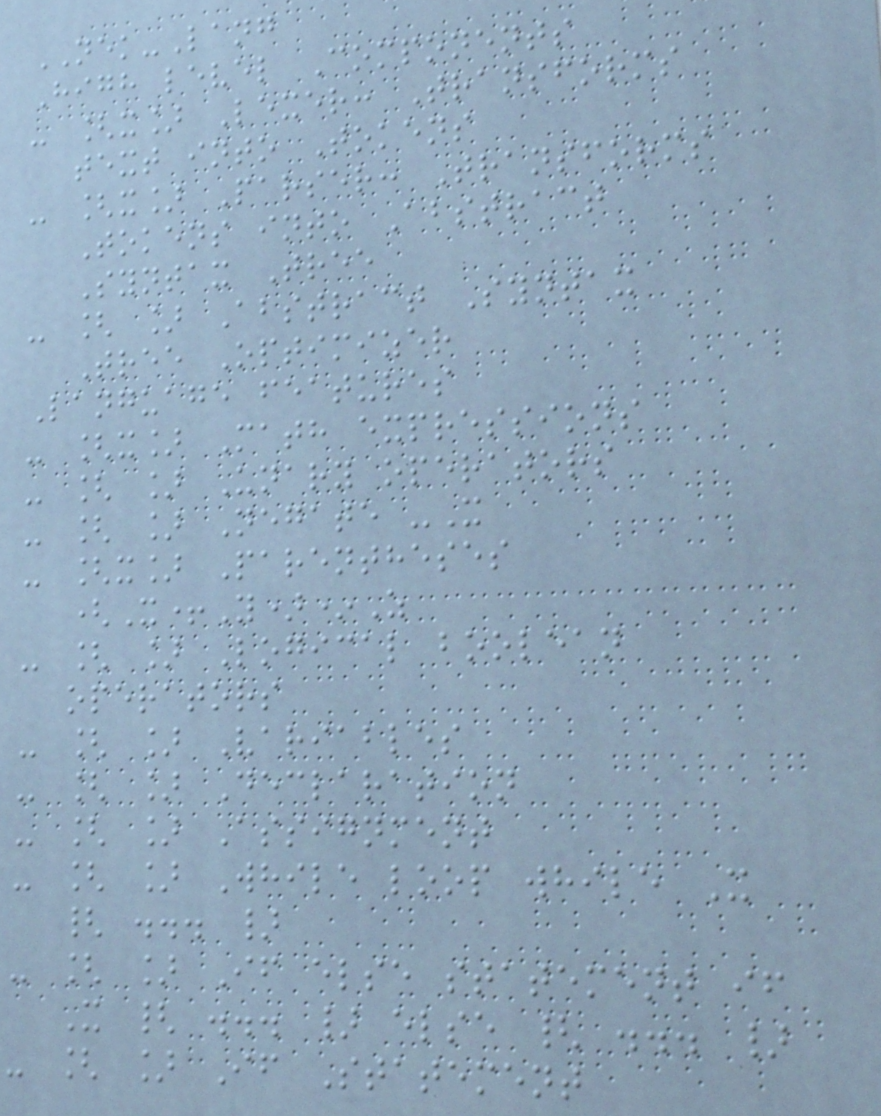NEK-Lang
High level Components
- [x] Lexer: Transforms
text into Tokens
- [x] Parser: Transforms
Tokens into Abstract
Syntax Tree
- [ ] Abstract Syntax
Tree Optimizer
Language features
- [x] Math expressions
- [ ] Unary operators
- [ ] Negate -X
- [x] Parentheses
(X+Y)*Z
- [ ] Logical boolean
operators
- [ ] Variables
- [ ] Declaration
- [ ] Assignment
- [ ] While loop while X
{ ... }
- [ ] If else statement if
X { ... } else { ... }
- [ ] If Statement
